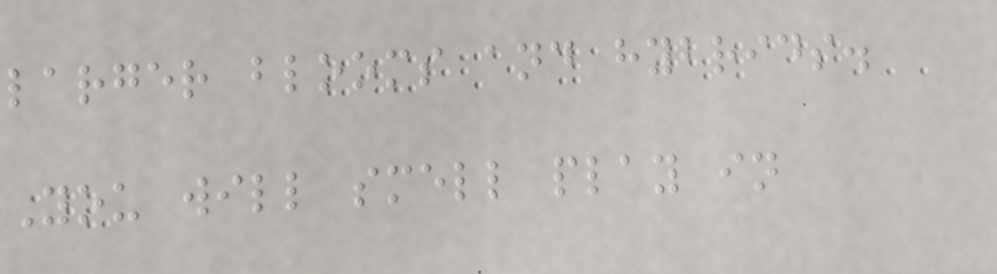larger blooms and hybrids.
You will smell play in
